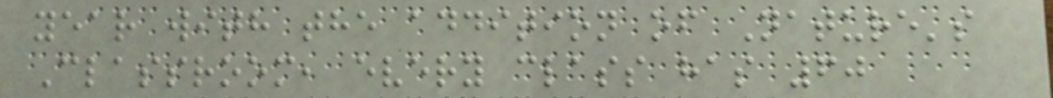year with the addition of Nature's
Classroom, every class has 60
